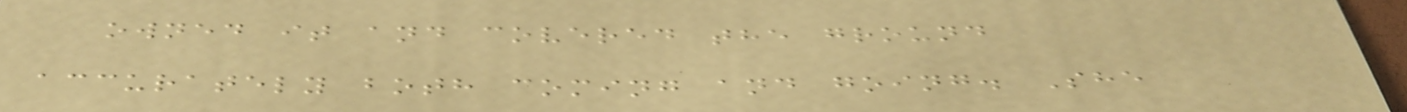owned it and covered the ground
accurately both coming and going. She
